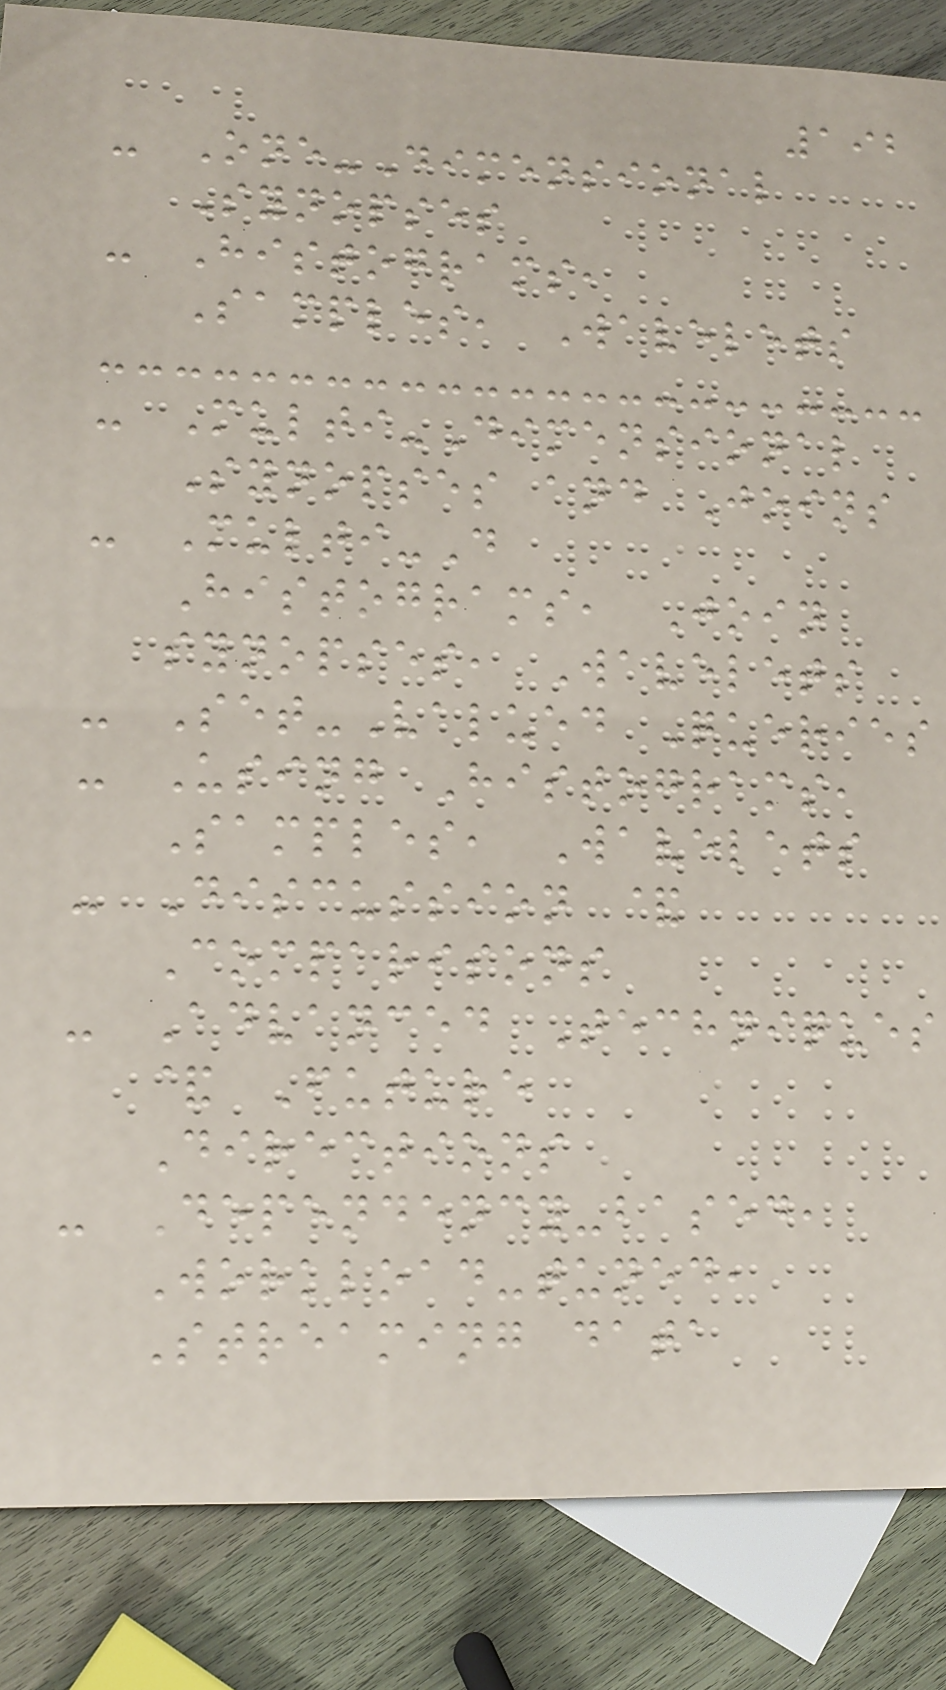192
- One-Dimensional
Synopses
- Histograms,
Samples, Wavelets
- Multi-Dimensional
Synopses and Joins
- Multi-D
Histograms, Join
synopses, Wavelets
- Set-Valued Queries
- Using Histograms,
Samples, Wavelets
- Discussion &
Comparisons
- Advanced Techniques
& Future
Directions
- Dependency-based,
Workload-tuned,
Streaming data
